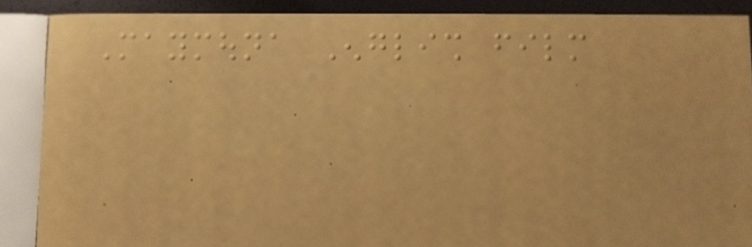Maymouna English film
